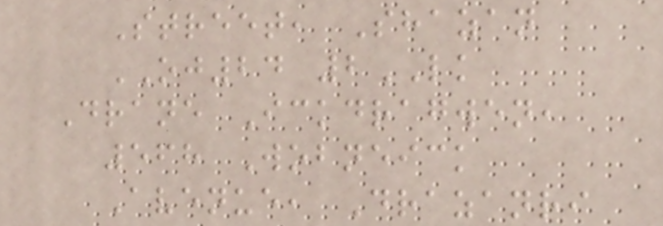Street, Shazan
OJ24 2LK
Drane Ickdragwen,
568 Wobneick
Avenue, Drazanri
